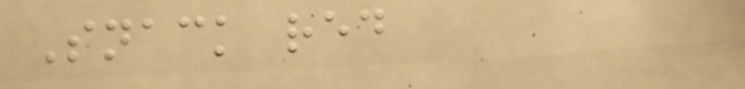Snack red
